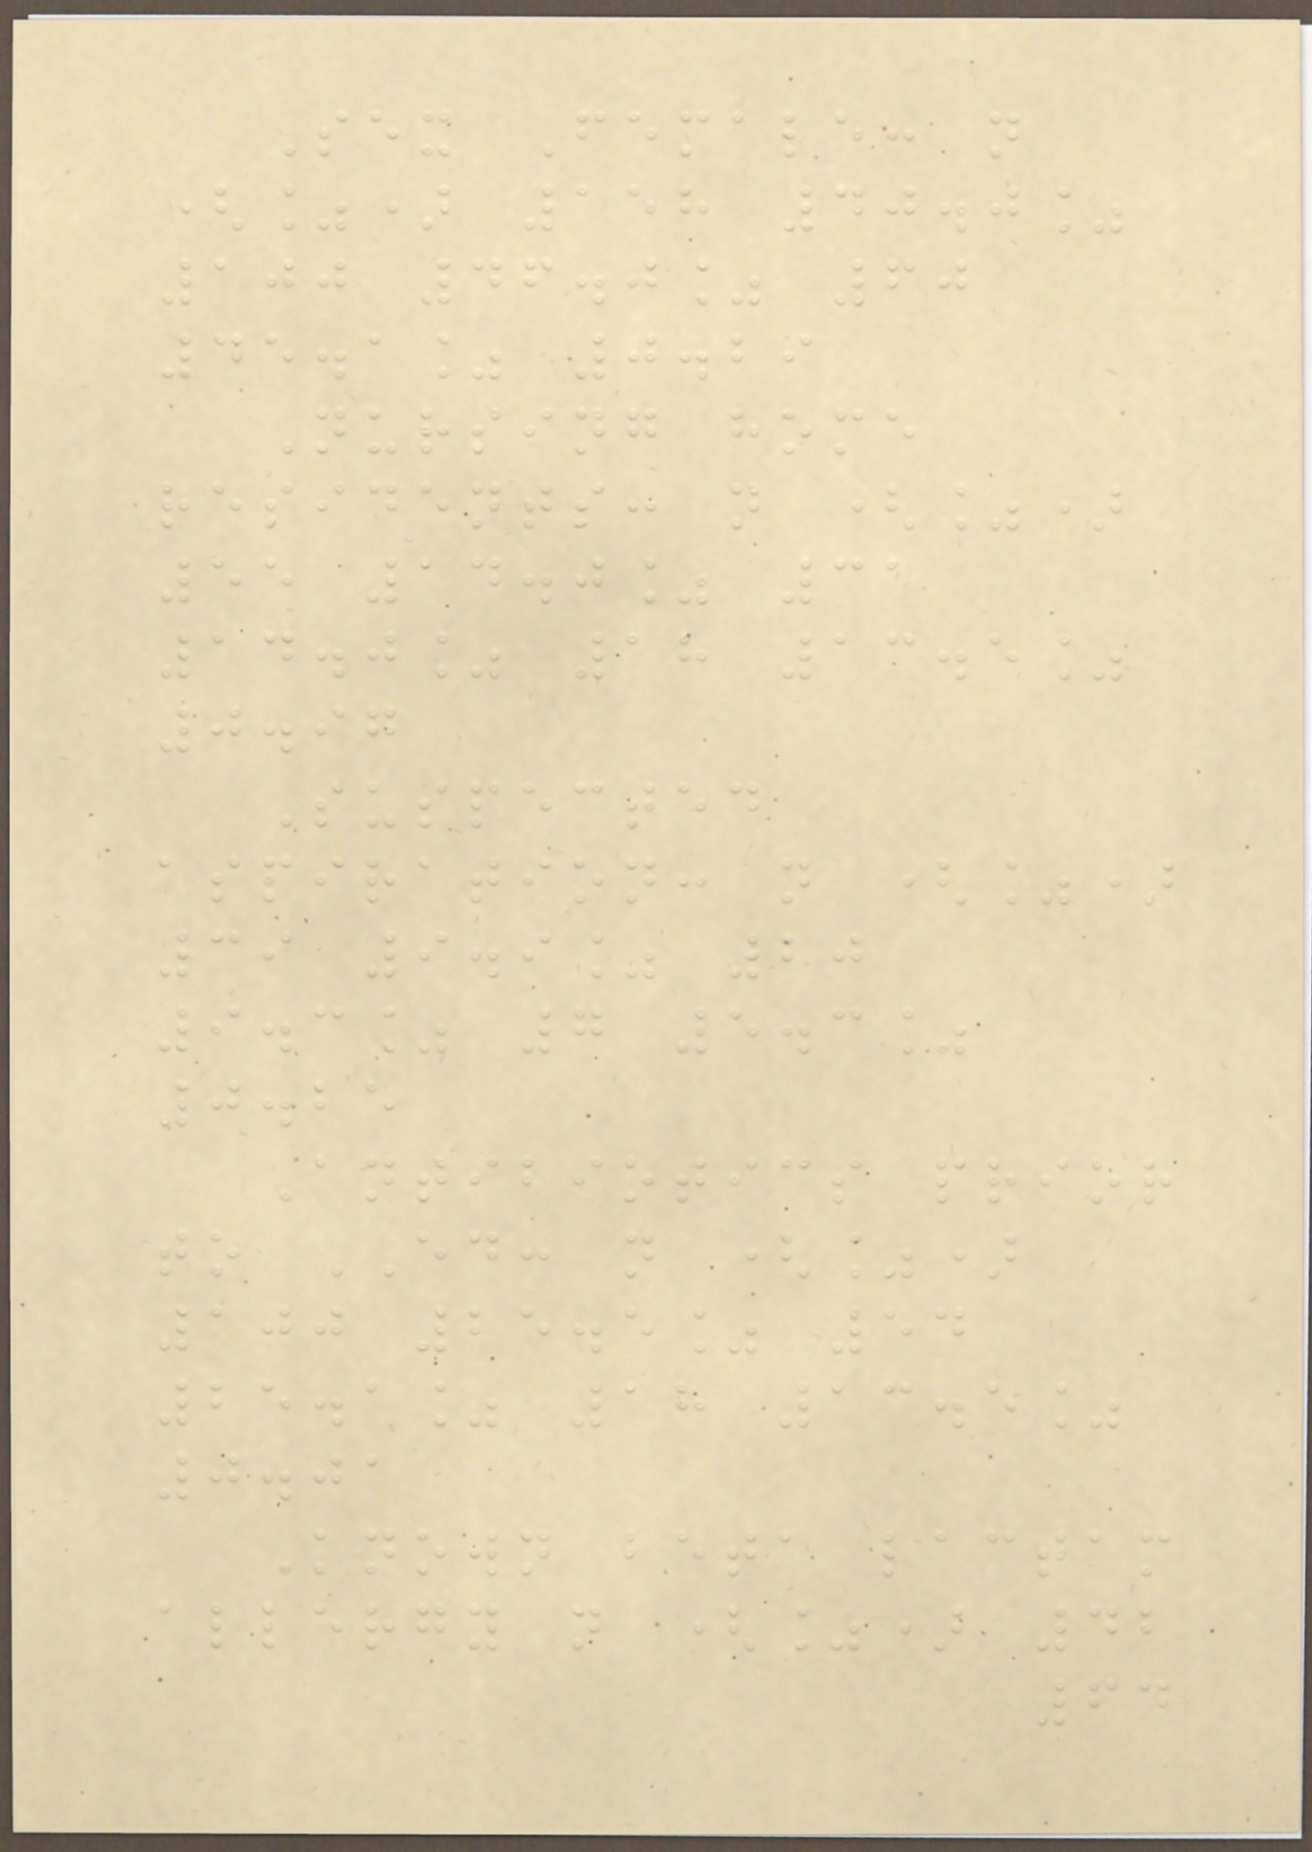Sex Female: n
(%) 158 40.0%
100 46.0% 60
45.1% 0.29
Nursing home
residents: n (%)
55 14.0% 31
14.0% 18 13.5%
0.97
Suspected
aspiration: n (%)
39 9.9% 20
9.3% 7 5.3%
0.25
Antibiotics prior
to ED: n (%)
100 25.5% 54
25.1% 18 13.5%
0.01
Known beta lactam
allergy n (%) 42
64
